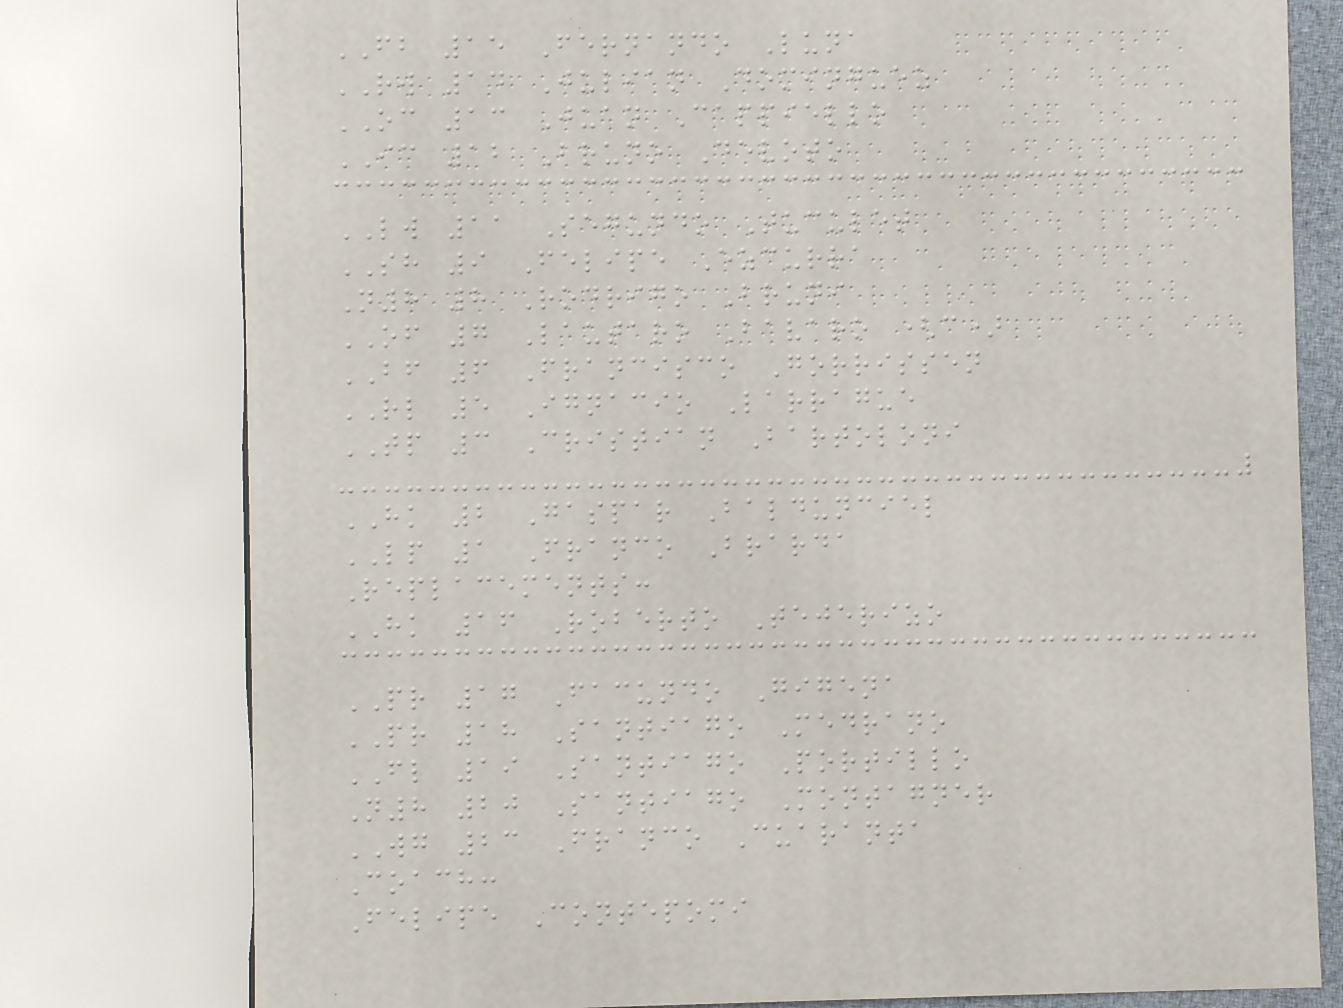FB 15 Fernando Luna
RW 14 Julian Dominguez
OC 13 Juan Cappiello
IC 12 Bruno Devoto
LW 11 Segundo Tuculet
SH 9 Felipe Ezcurra
N8 8 Rodrigo Bruni
OF 7 Lautaro Bavaro (c)
BF 6 Francisco Gorrissen
RL 5 Ignacio Larrague
TP 3 Cristian Bartoloni
HK 2 Gaspar Baldunciel
LP 1 Franco Brarda
Replacements:
HK 16 Roberto Tejerizo
PR 17 Facundo Gigena
PR 18 Santiago Medrano
FL 19 Santiago Portillo
N8 20 Santiago Montagner
WG 23 Franco Cuaranta
Coach:
Felipe Contepomi
